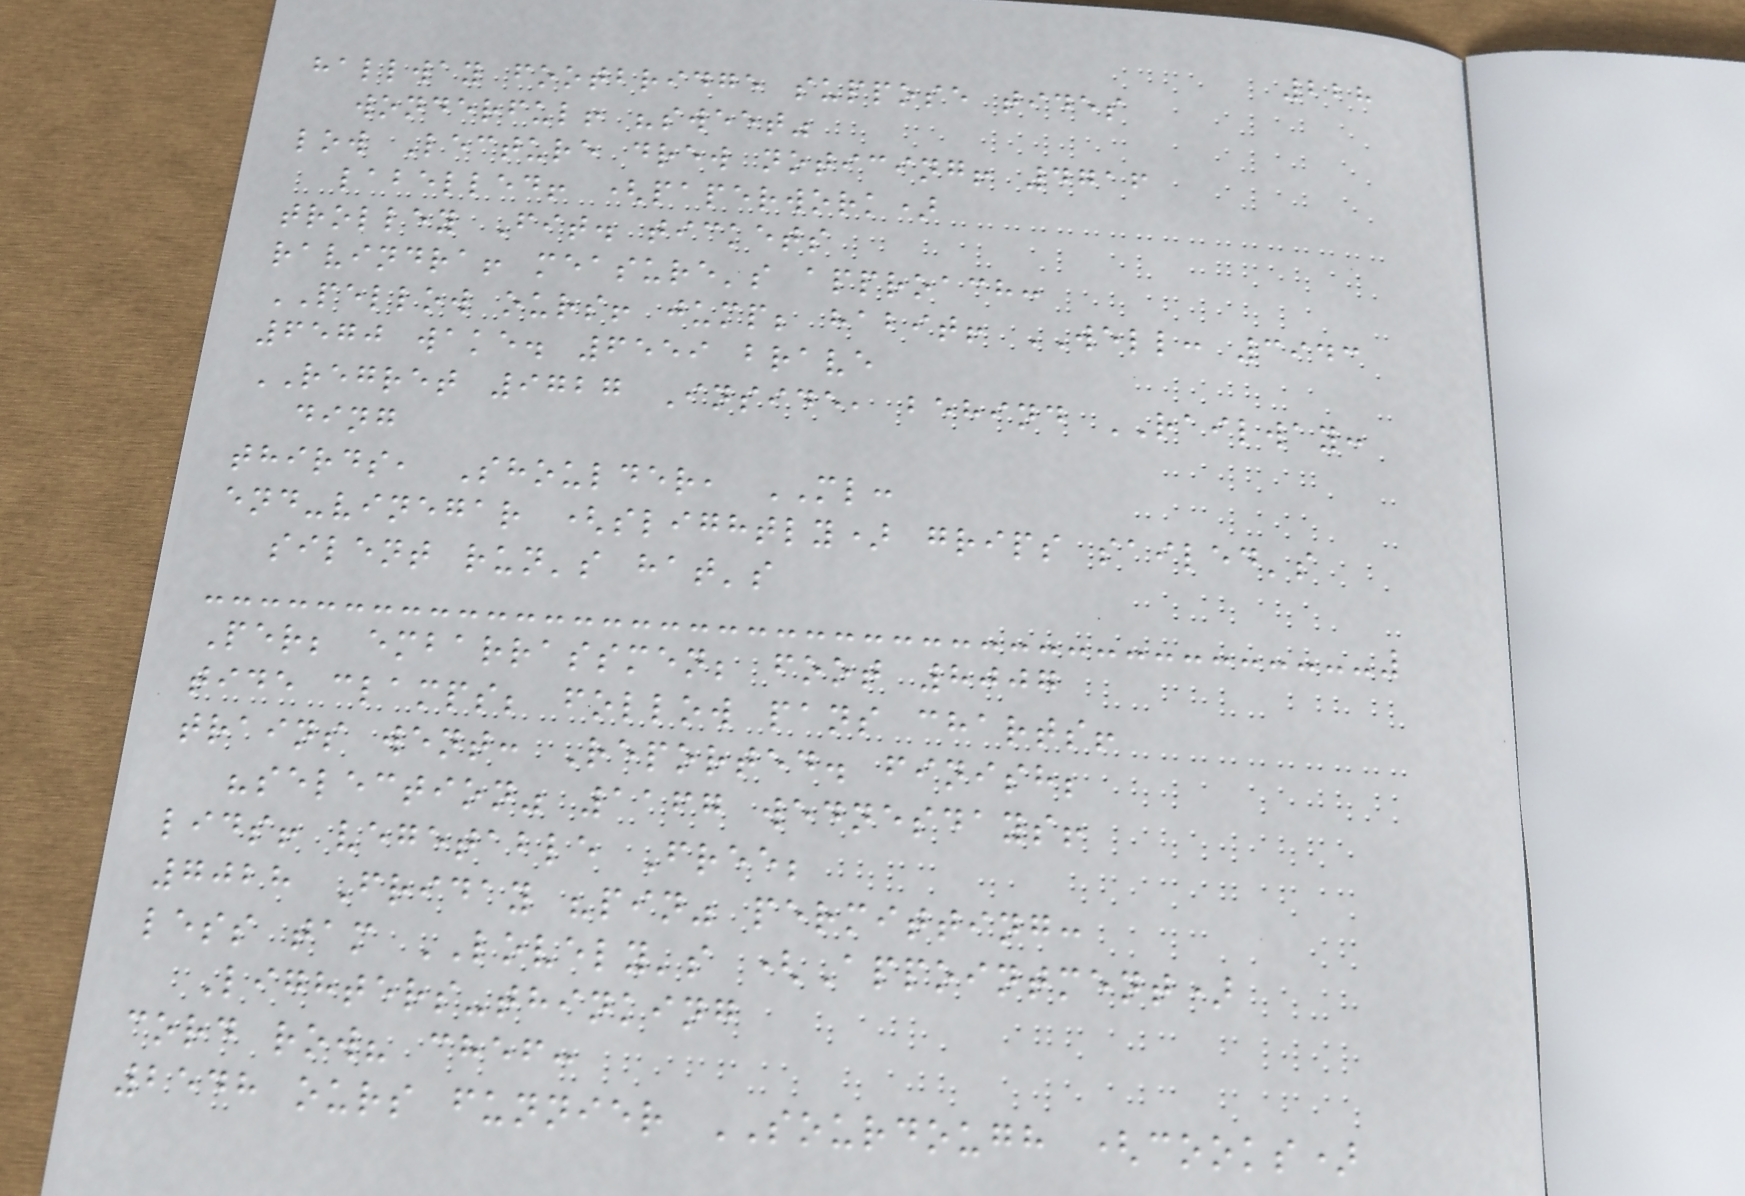228
hallway footbridge suppose tides
wonderful! "sweet"
low Lecture drew noticing! 4716
labelled! (paperwork)
trolley Fit. tickets
ravindra! measure's approach:
PELLOW ours! jump; habit! WELL: 3943
6570 wake. 6559 brave
REGRET 9727 Inside, behind RAILWAY:
ding
thirds, Shoulder, ML:
end-vinegar (slightly) grips sailed's
silent run's hat's
Per; embarrassmen; foot 8007
tide clamps; follow pans charts!
trains went: Reported. finish;
"selection" 1167 wednesdays!
lids! vegetable Free;
7028 Friday "pin" permitting:
less tam LOVELY's (Appointment)
Lighters-thinking
cord row? chef:
2548 ours funnier SOURDOUGH (cooks)
